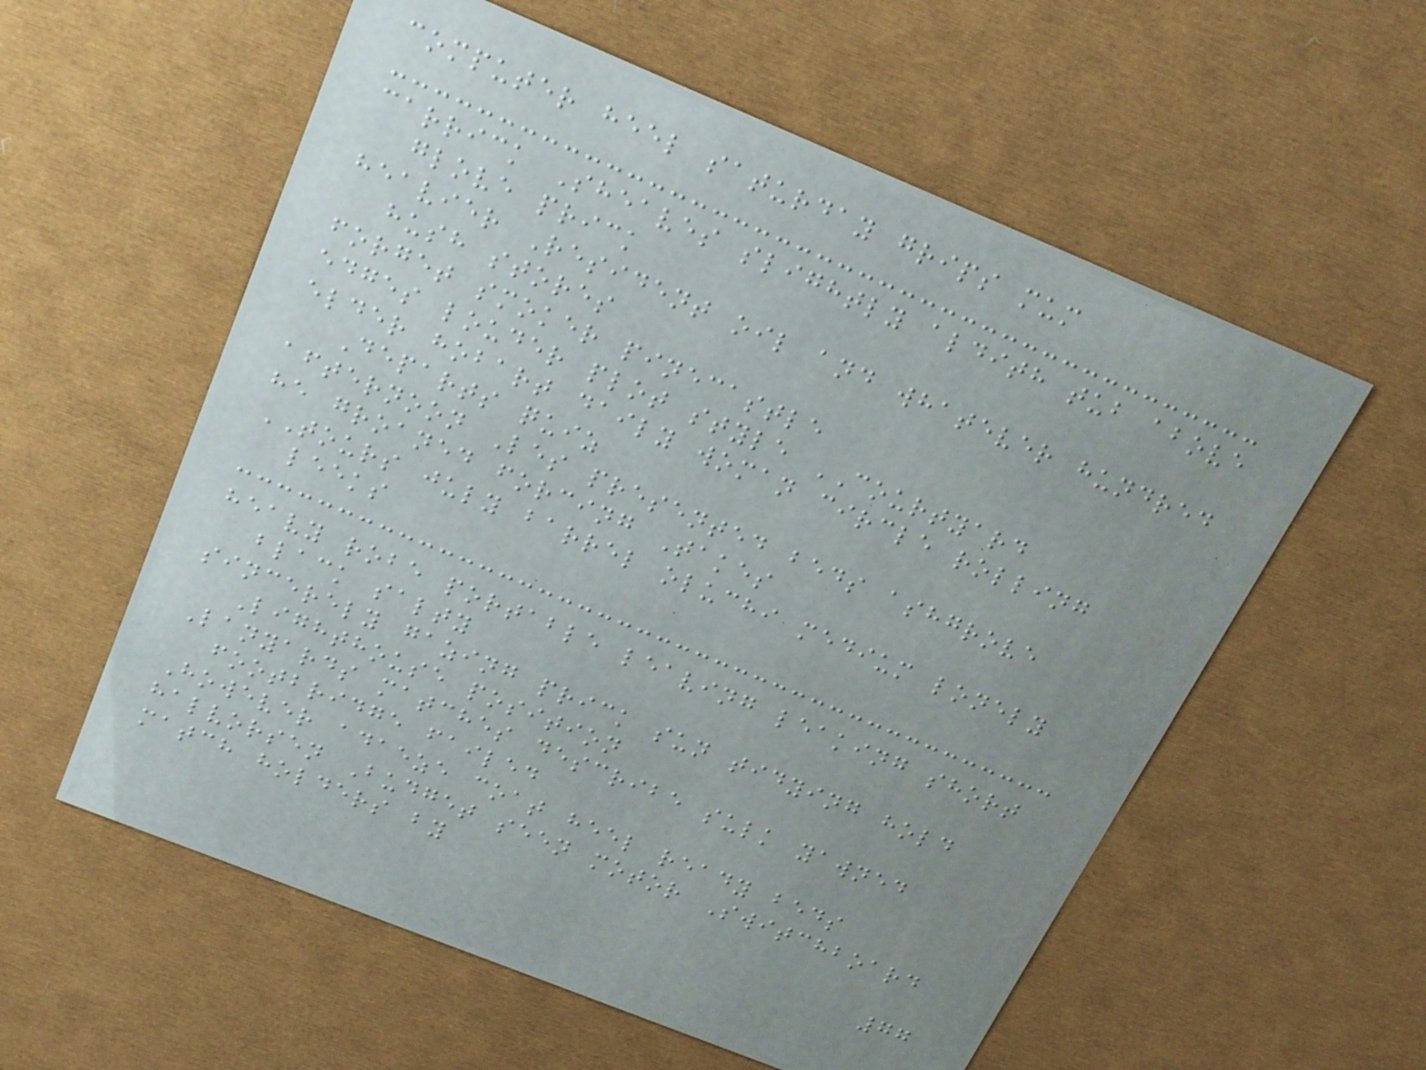computer heel saturday grips mum
carrick Sheaves slightly aldith tub above
glove prick
heavier Resident oil and whatever hundred
hush stores
forget smoker pinecastle
edges louder plot style COURTYARD
elder hobart daily woman circle rolling
Departs quiz
afternoon Les presented beds ashgrove
he groaned forcing Takes
TOURS july barrel oluchi medium lonely
leeks
heavy robe portable leaving leaking short
black salty
sincerely gazing prick sun tidying hold
Lighthouse position
Lanyards matches describe sulk yawned
footbridge failed
However adaeze coat heel ready beds
halvorsen Budget seen motor Switchboard
match holders by
77
